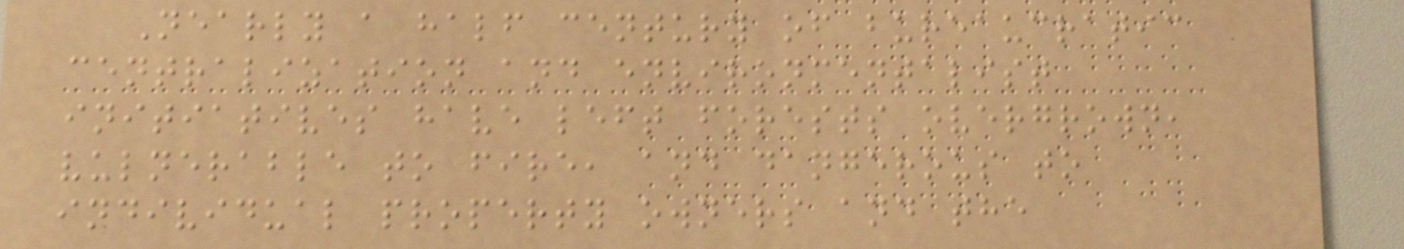Nearly a half century of bureaucratic
centralization and environmentalist
initiatives have left forests overgrown,
vulnerable to fire, and dangerous to
individual property owners and the
